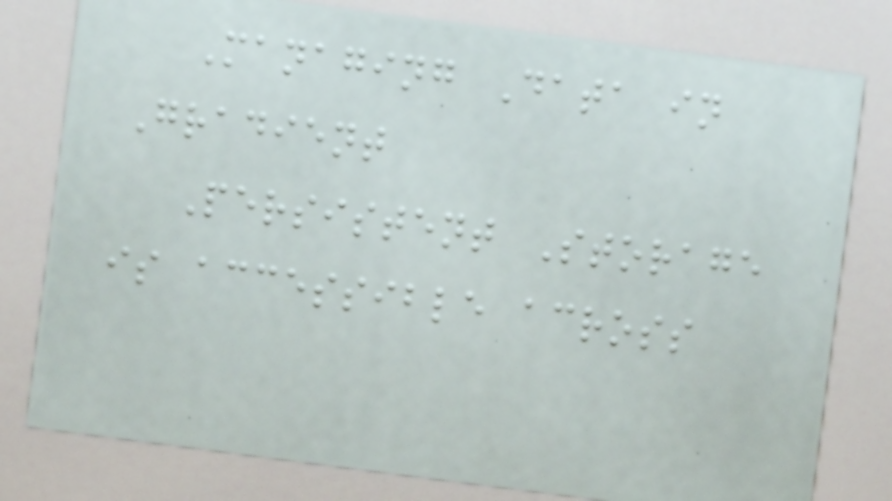Managing Data in
Gradient
Persistent Storage
is accessible across
